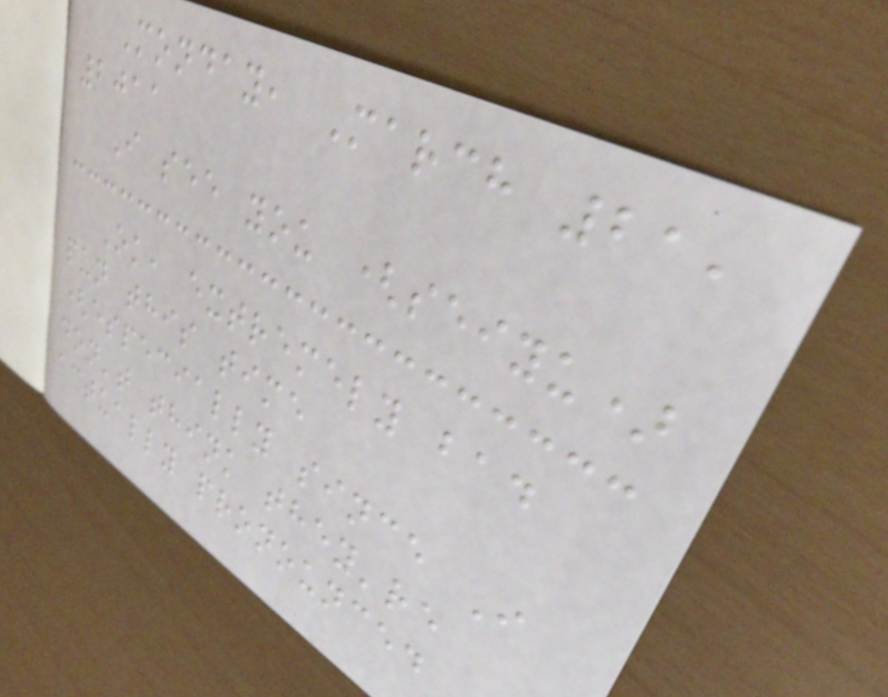Monday, March 21,
2011
I see you (seiyu)
Ok, extremely bad
pun this time
(especially since I
don't think they're
actually pronounced
